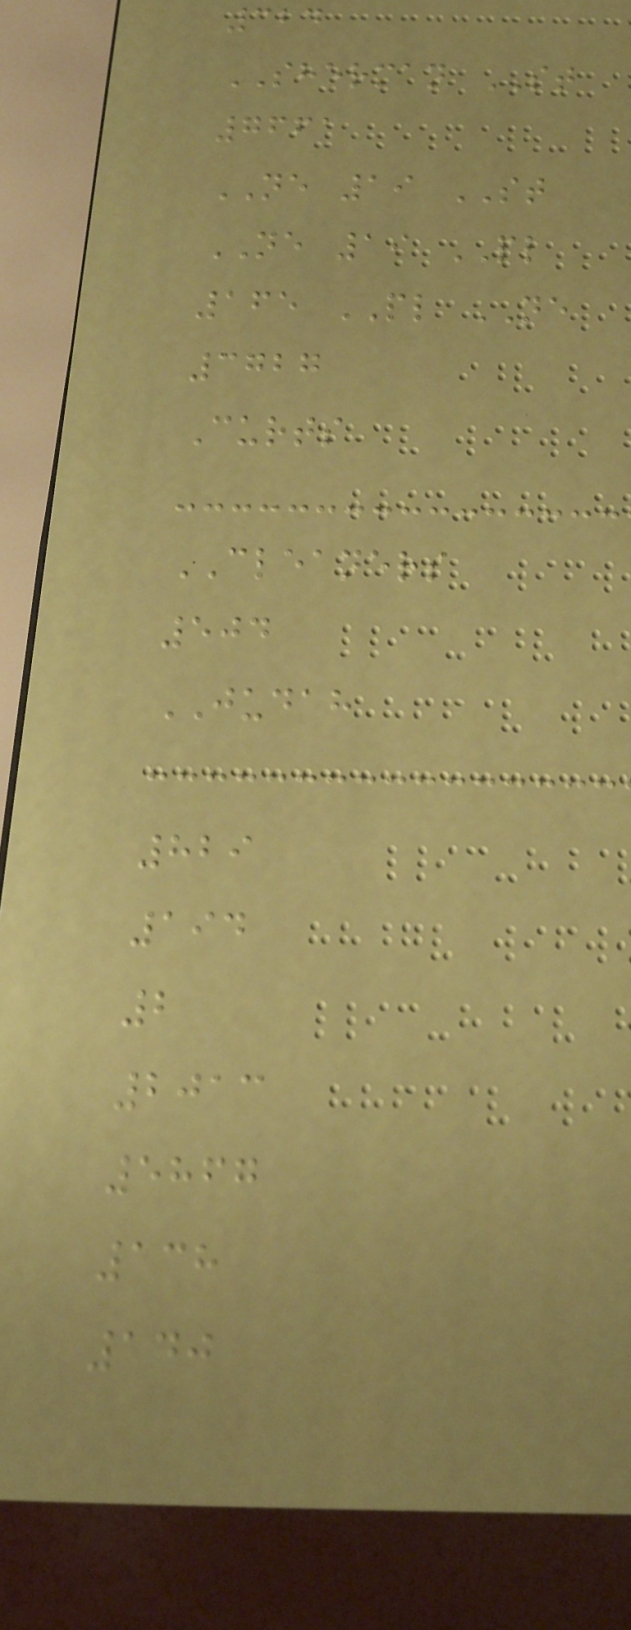324
SHERMAN ST
7661
NE 19 ST
NE 19 PL
165 PL NE
3727
Curts
CLEANERS
504
JUDAH
829
194
2
2013
5867
138
140
